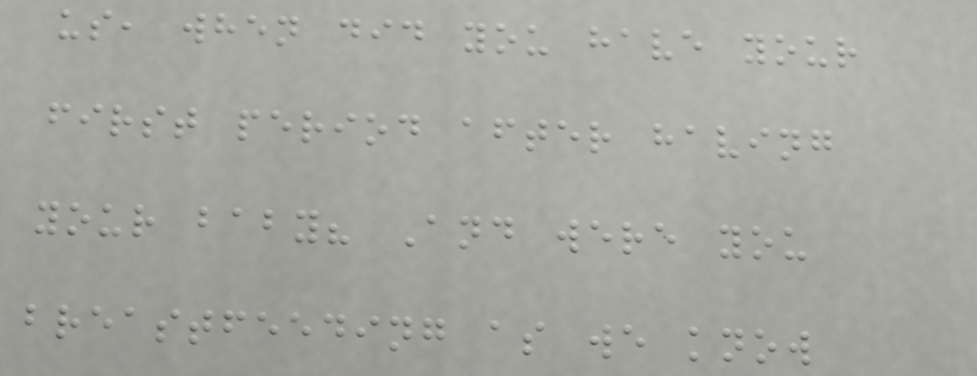us, when did you have your
first period after having
your baby? And were you
breastfeeding as we know
